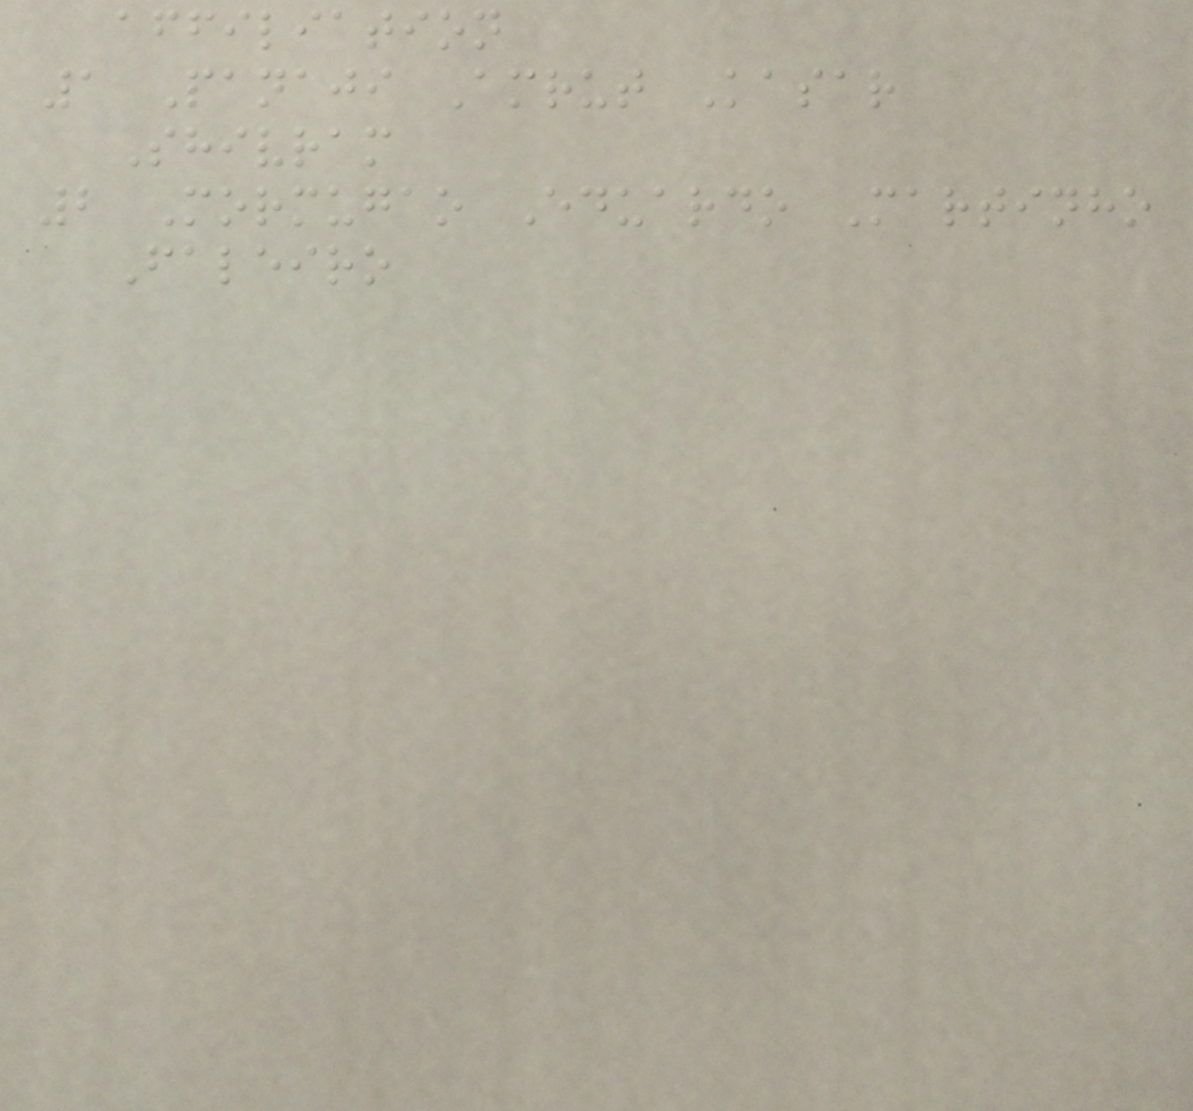affiliation
1 Panaji Amrut Kasar
Shivram
2 Mormugao Eduardo Martinho
Faleiro
